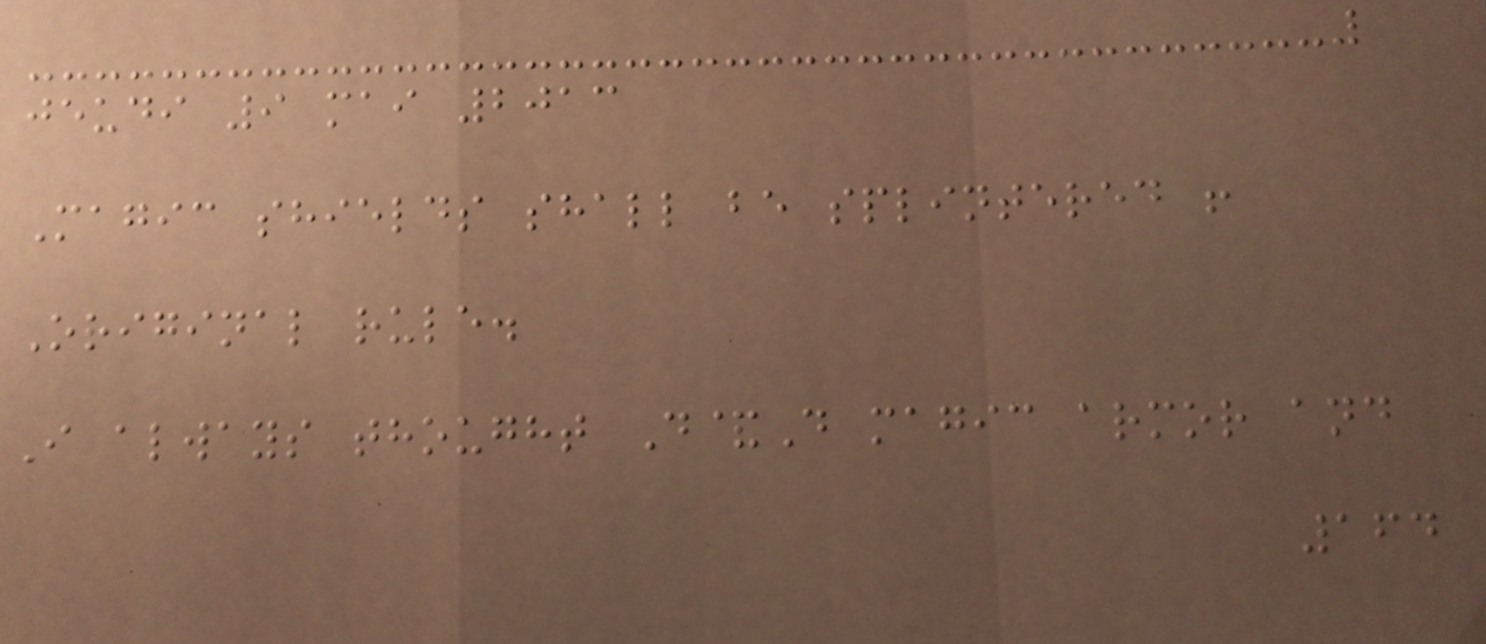jeudi 9 mai 2013
Magic shields shall be splintered !
Original rule.
I always thought D&D magic armor and
164
